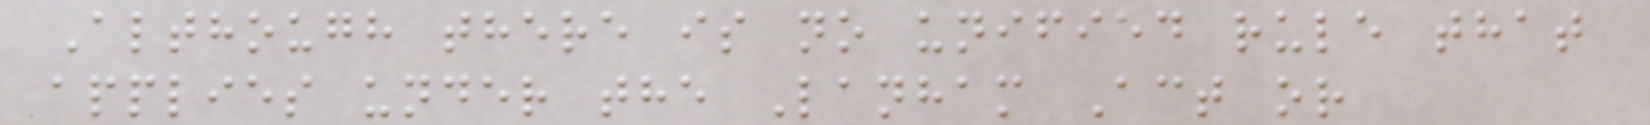Although there is no unified rule that
applies under the Lanham Act or
